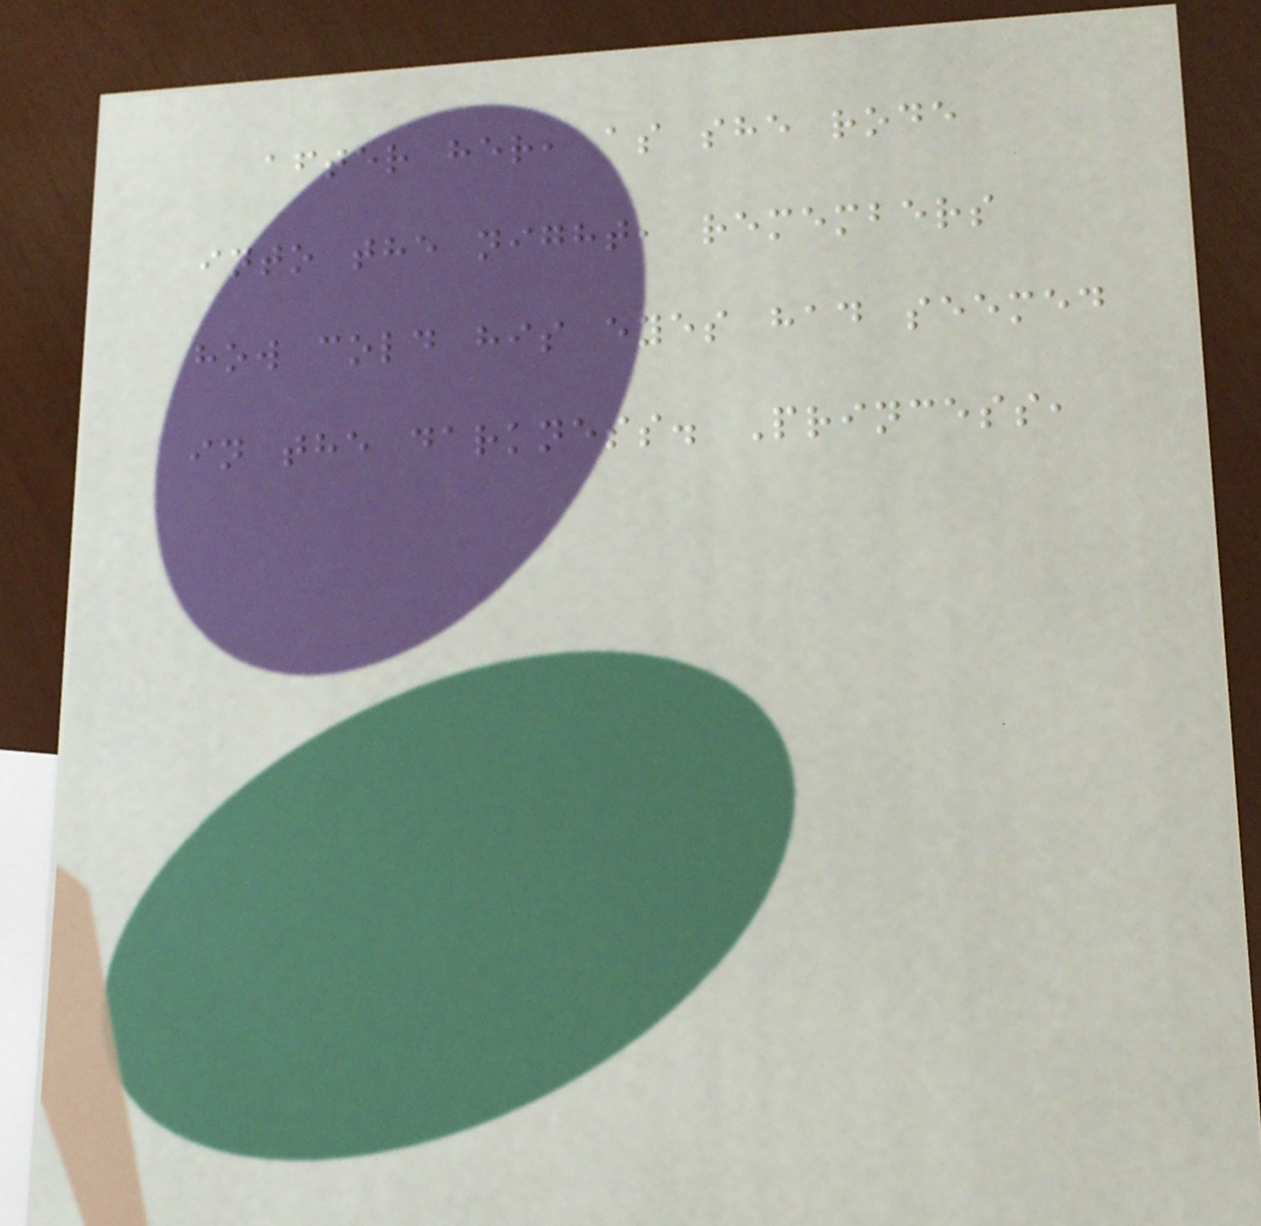after her, as she rode
into the night, remembers
how cold his eyes had seemed
in the darkness. Princess,
